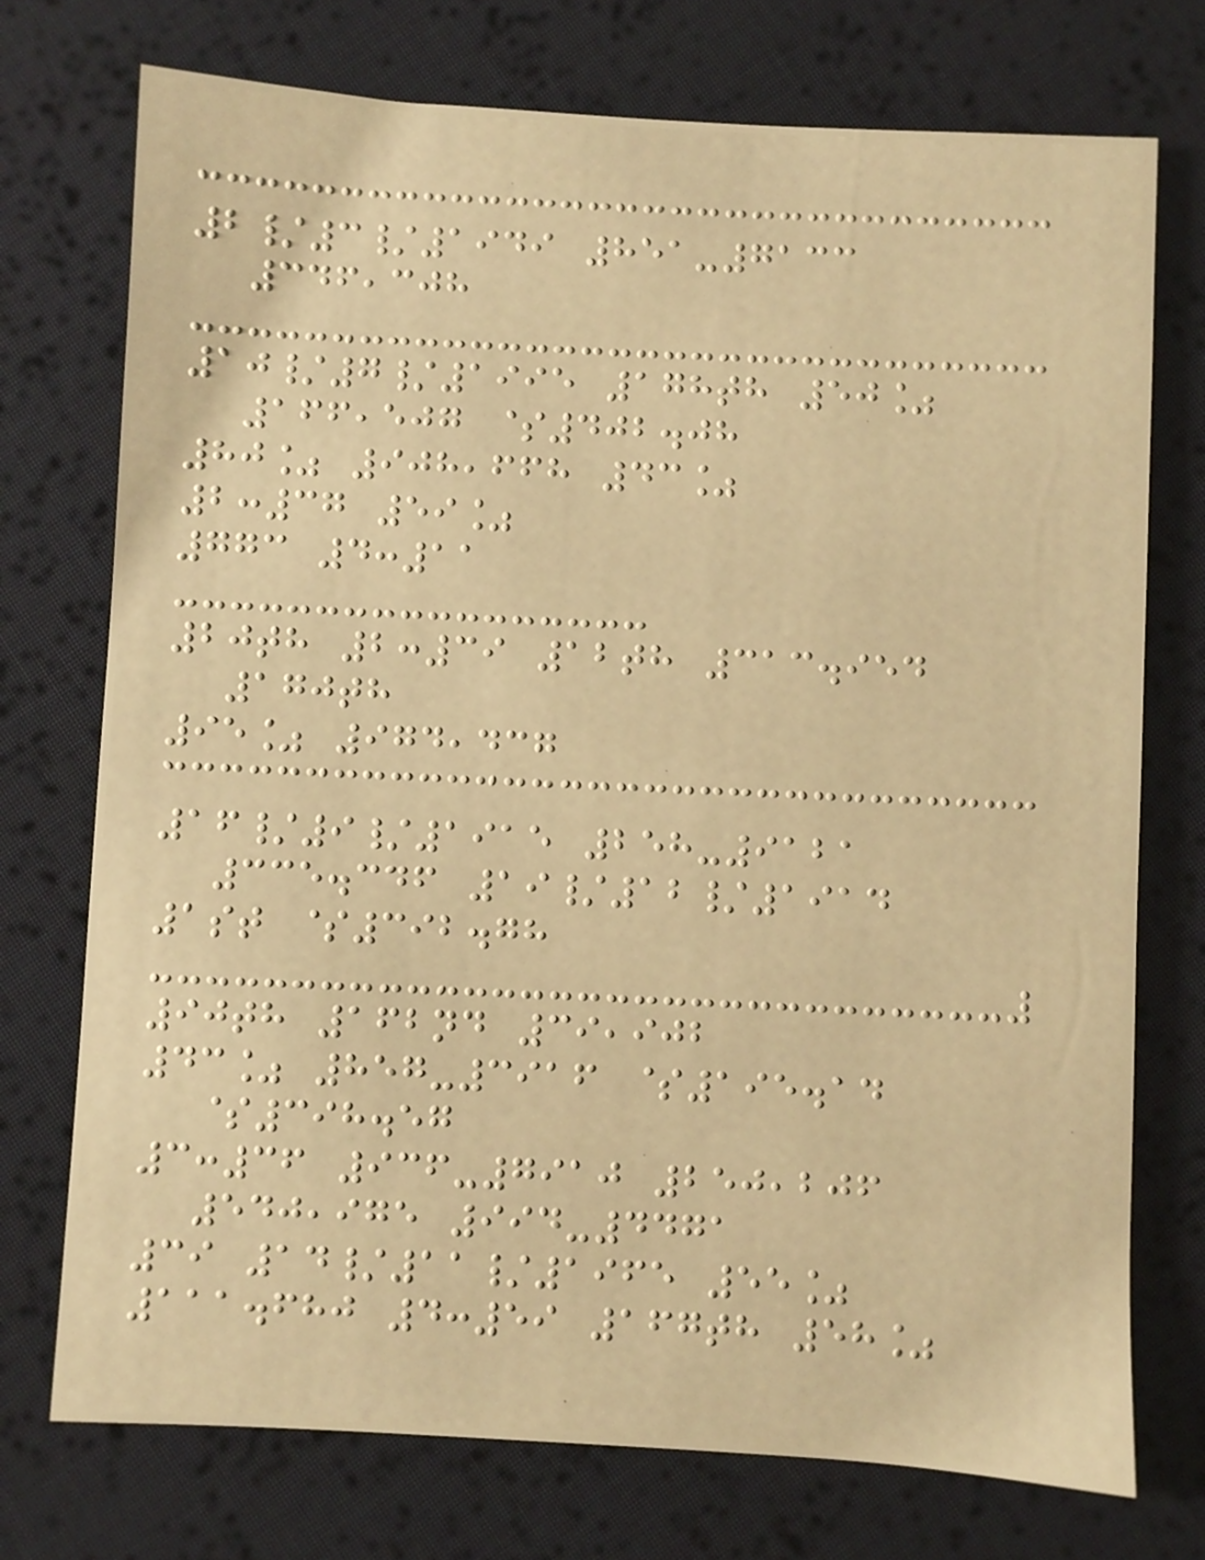2/3/1949 851-7133
346,308
10/7/1995 178th 50%
166,507 $402.08
80% 908,668 43%
2:37 59%
773 4:11
20th 2:39 12th 313.954
170th
95% 974,437
16/9/1915 258-9121
335.346 19/12/1914
1st $392.78
90th 162nd 39,902
43% 857-3916 $195.14
$398.57
3:36 936-7910 250,206
540,975 994-4471
39 14/11/1965 55%
111.680 4:59 167th 58%
